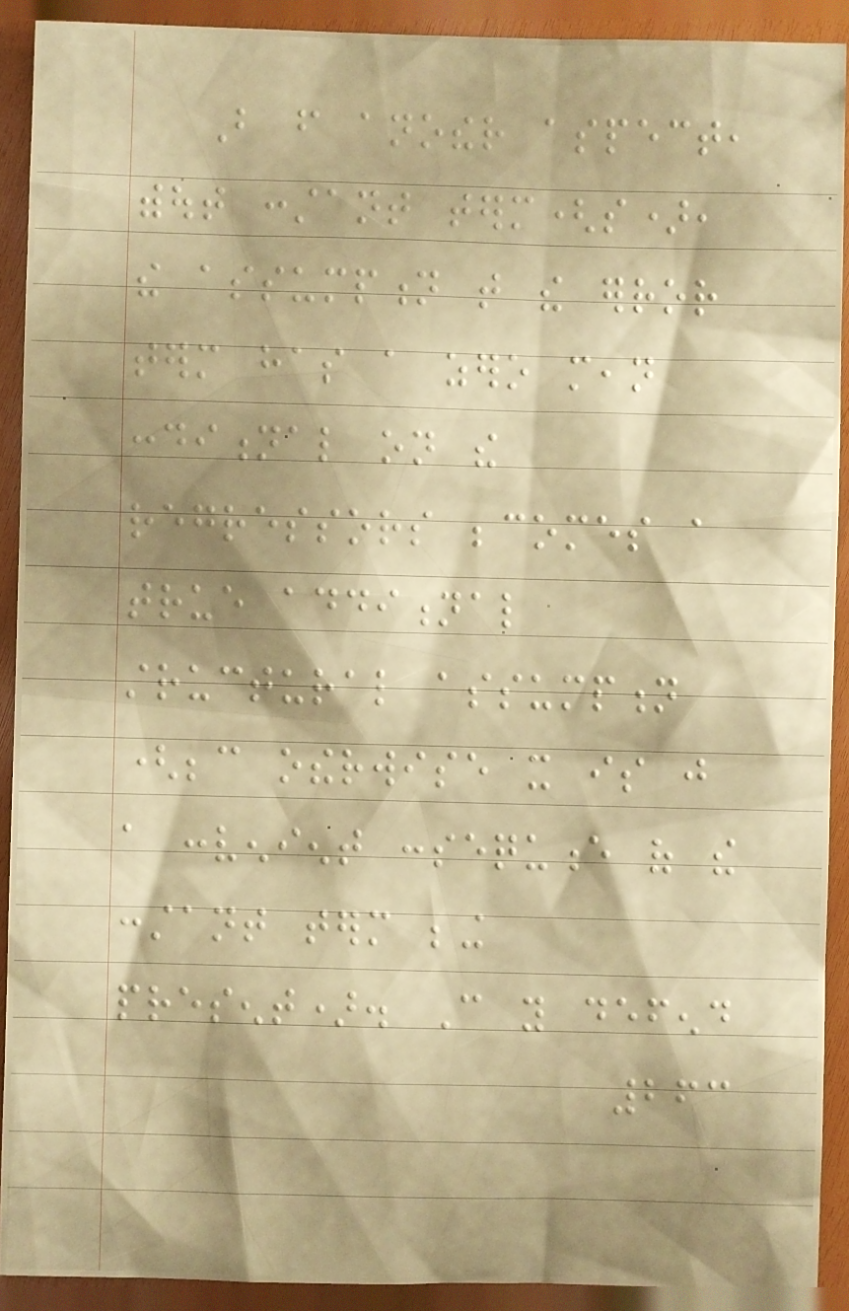But from another aspect,
without constant term(s),
the assumption that the error
term has a zero mean
conditional on the
regressors becomes a
true additional
structural assumption
(because otherwise it is just
a convenient consequence of the
constant term being
present). Can you defend
263
